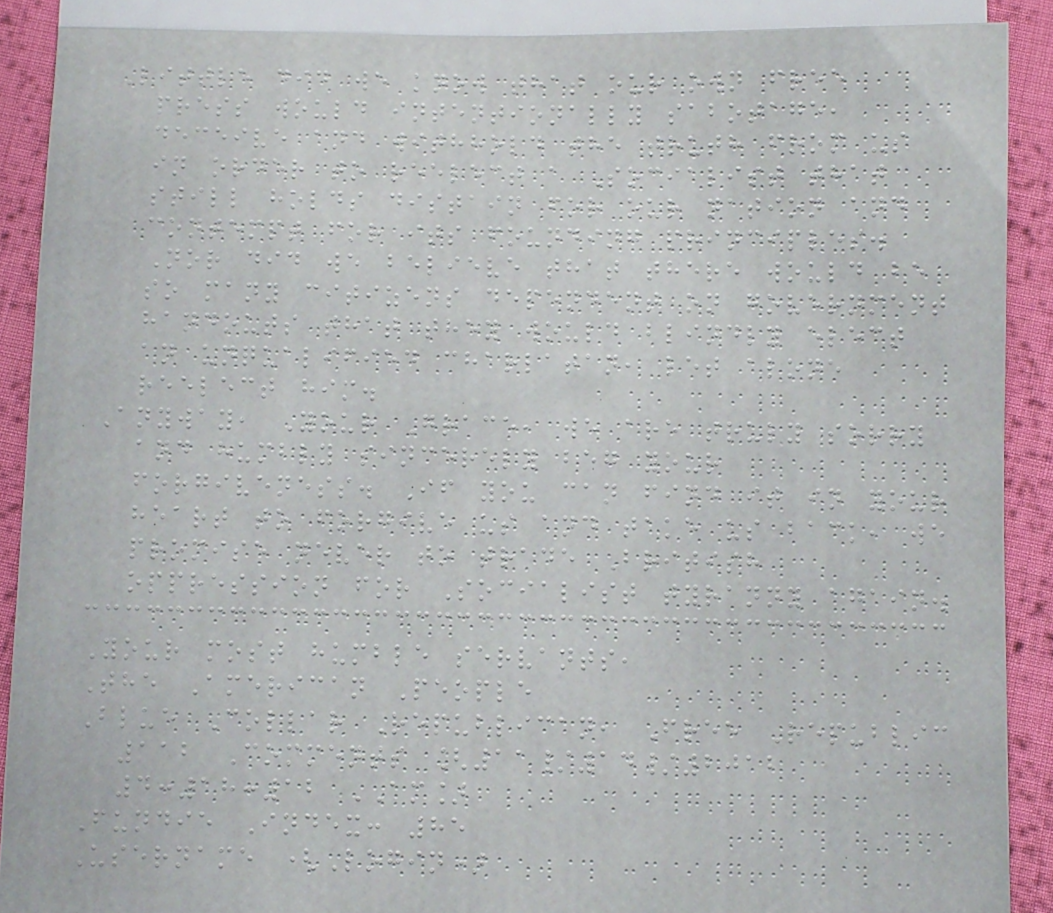Little did we know that our own free
press would intentionally sabotage,
deceive and withhold the truth from us
in order to reelect a Socialist that
still holds distain for our nation and
contempt for its founding principles.
Nor did we believe that there would be
so many citizens dependent on government
handouts that they would blindly elect
an unqualified charlatan, let alone
reelect him.
Anyway, Your Grace, we are truly sorry
and humbly sincerely beg your
forgiveness. If you can find it in your
heart to forgive us and take us back, we
promise never to trade British
oppression for Socialist tyranny again.
Your most humble servants,
The American People
Blue Collar Republican, Free Republic
112 Comments [11/14/2012
4:18:12 AM]
Fundie Index: 85
Username (Login)
